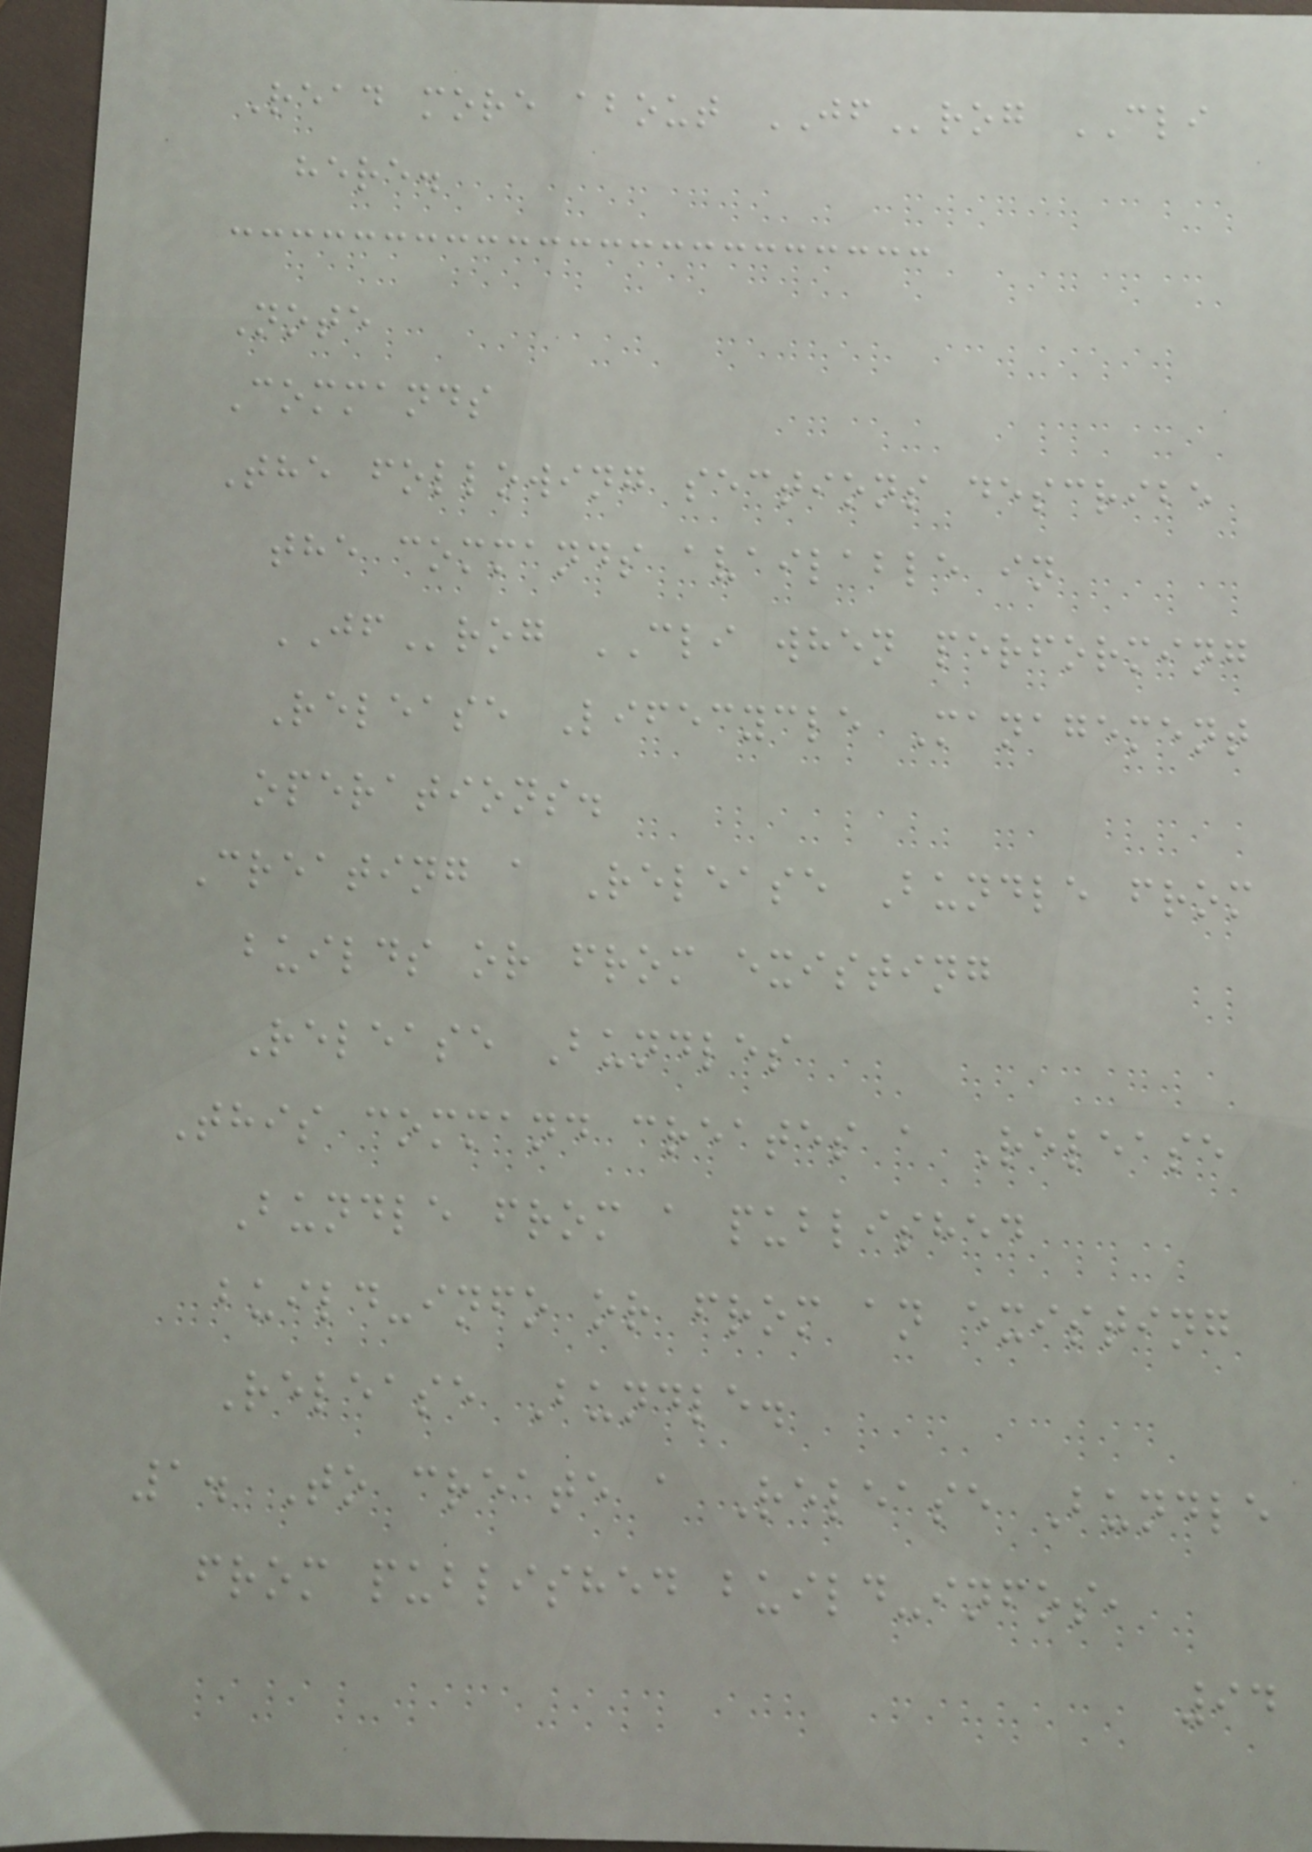Read more about JFrog CLI
here.
Note
Commands
The following sections describe
the commands available in
JFrog CLI when performing
Release Lifecycle Management
operations.
Creating a Release Bundle from
builds or from existing
Release Bundles
This command creates a Release
Bundle from a published
build-info or from an existing
Release Bundle.
1. To create a Release Bundle
from published build-infos,
94
